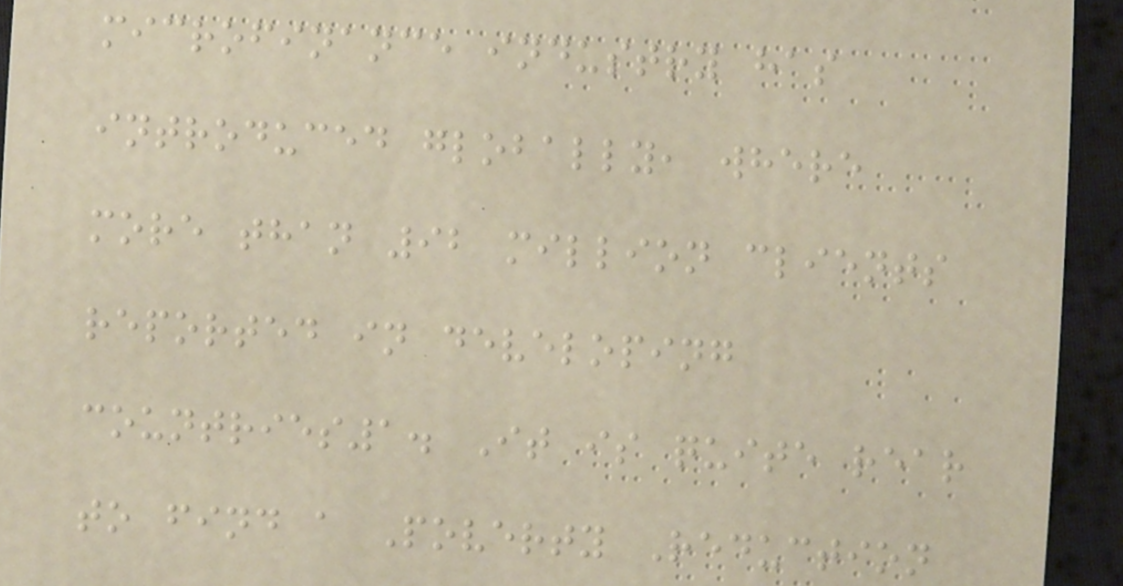microfinance industry has
introduced globally, where
more than 92 million clients
reported in developing
countries1. It is quite rear
to find a Poverty Reduction
